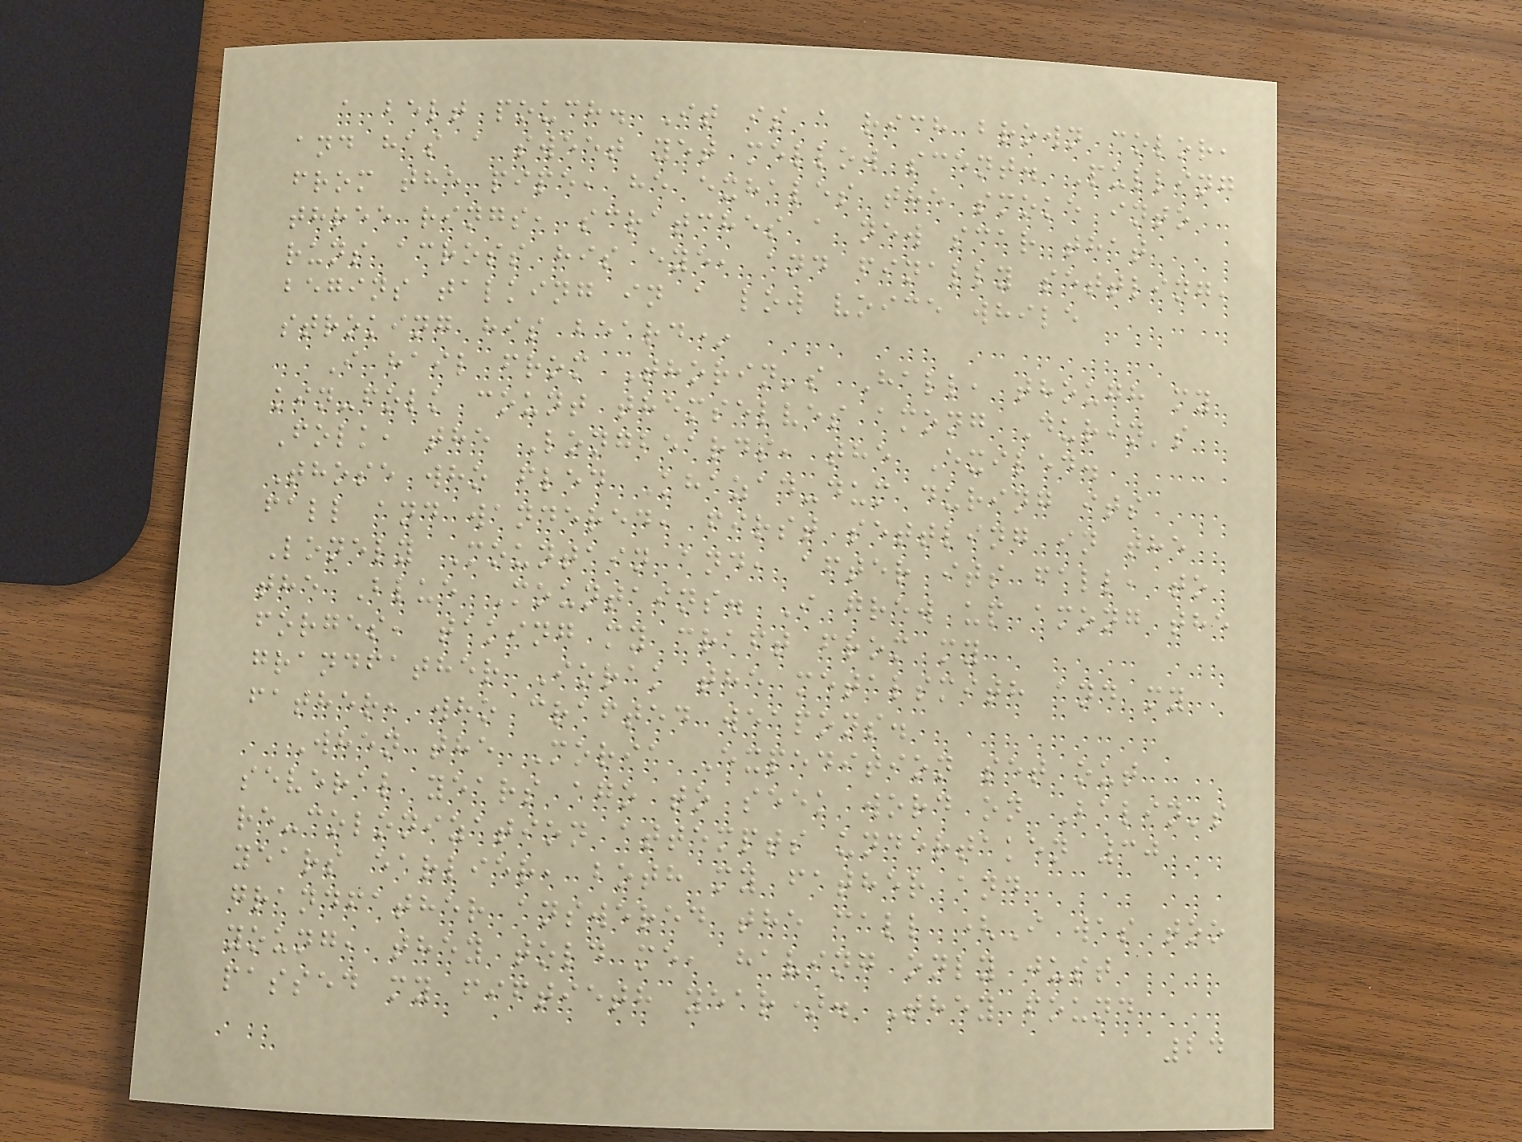a belt pouch. It is a rich brown color,
and has a sweet yet mellow scent. Pulling
from the pipe, he exhales the smoke into
three rings, scratches a new scar that
runs across his eye, and finally settling,
begins talking in a low voice while
stroking his beard*
I hail from Thorin's Hall, though my
kin-folk count themselves among Durin's
Folk, the Longbeards, the Exiled.
Those who fled Khazad-dum during its
fall and wandered, first settling in the
Lonely Mountain and, after its fall, to
the Blue Mountains. I grew up among the
forges, taking my craft from my
grandfather Iorak the metalsmith and my
father, who crafted weapons.
When the Moria Expedition set out
several years ago to seek word on Balin's
re-colonization attempts undertaken 30
years earlier, both my father and
grandfather answered the call (I was too
young, they told me, having only just
passed my fiftieth year). They found
24
